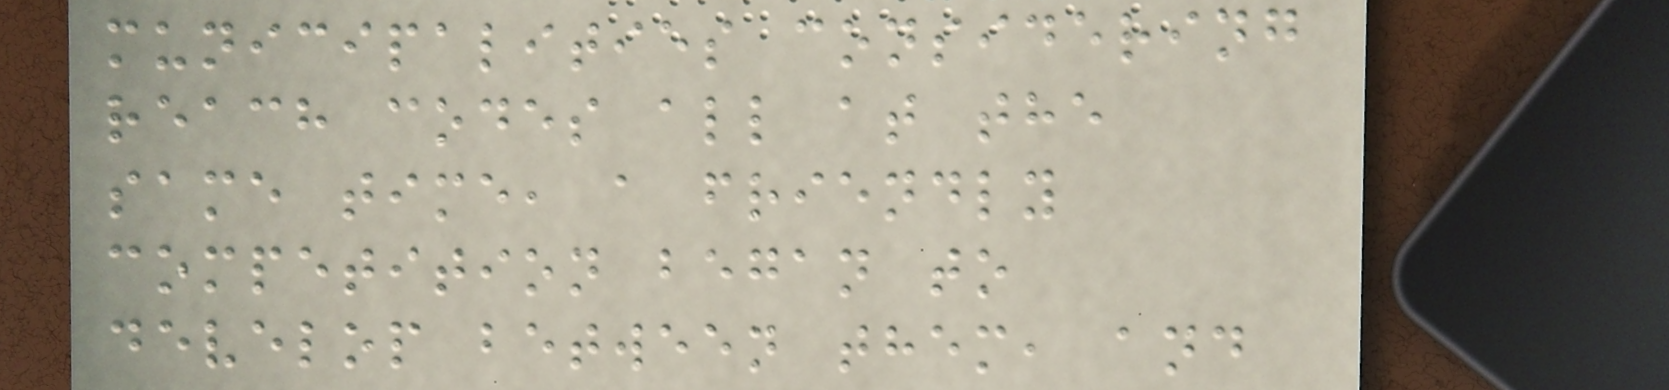municipalities considering
reach codes all at the
same time, a friendly
competition began to
develop between them, and
